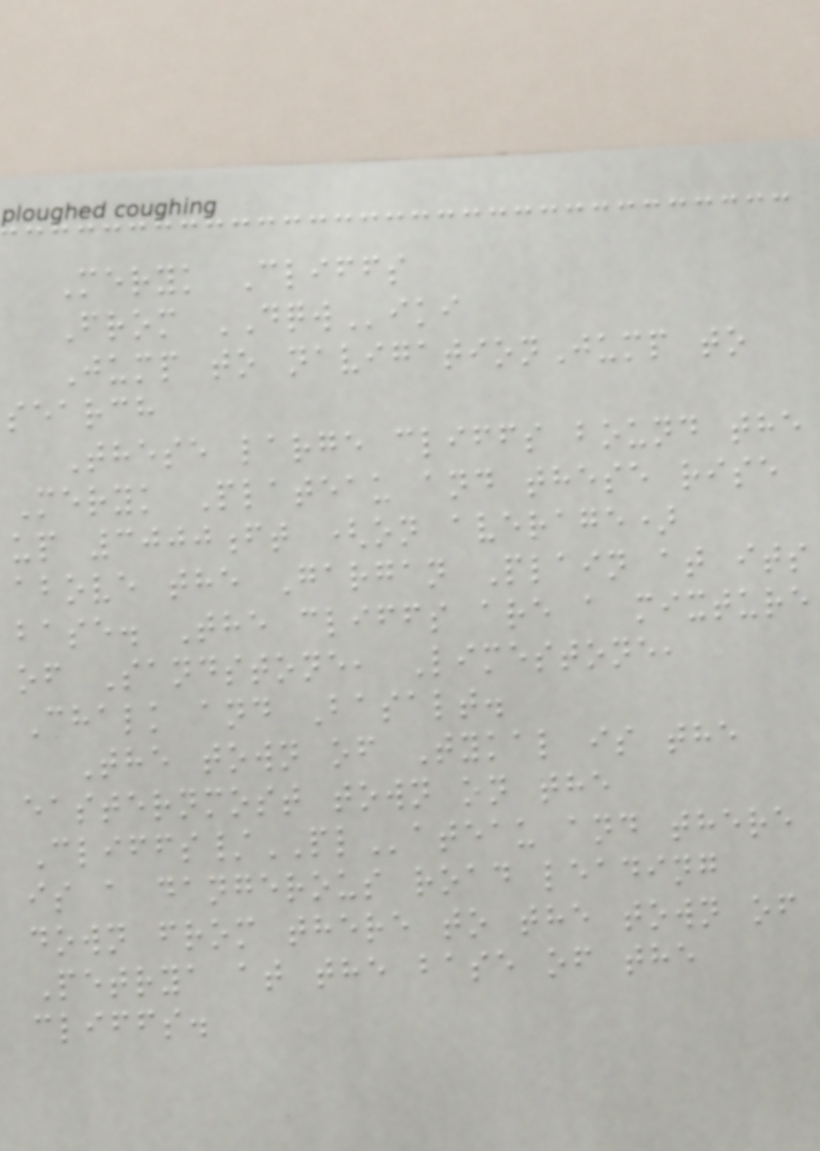Meryk Cliffs
From DQWiki
Jump to navigationJump to
search
These large cliffs bound the
Meryk Plateau and these rise
up 3000ft (on average)
above the Gargan Plain at its
base. The cliffs are a mixture
of Sandstone, Limestone,
Chalk and Basalt.
The town of Tykal is the
easternmost town on the
Cliffs/PLateau and there
is a dangerous road leading
down from there to the town of
Petrya at the base of the
cliffs.
